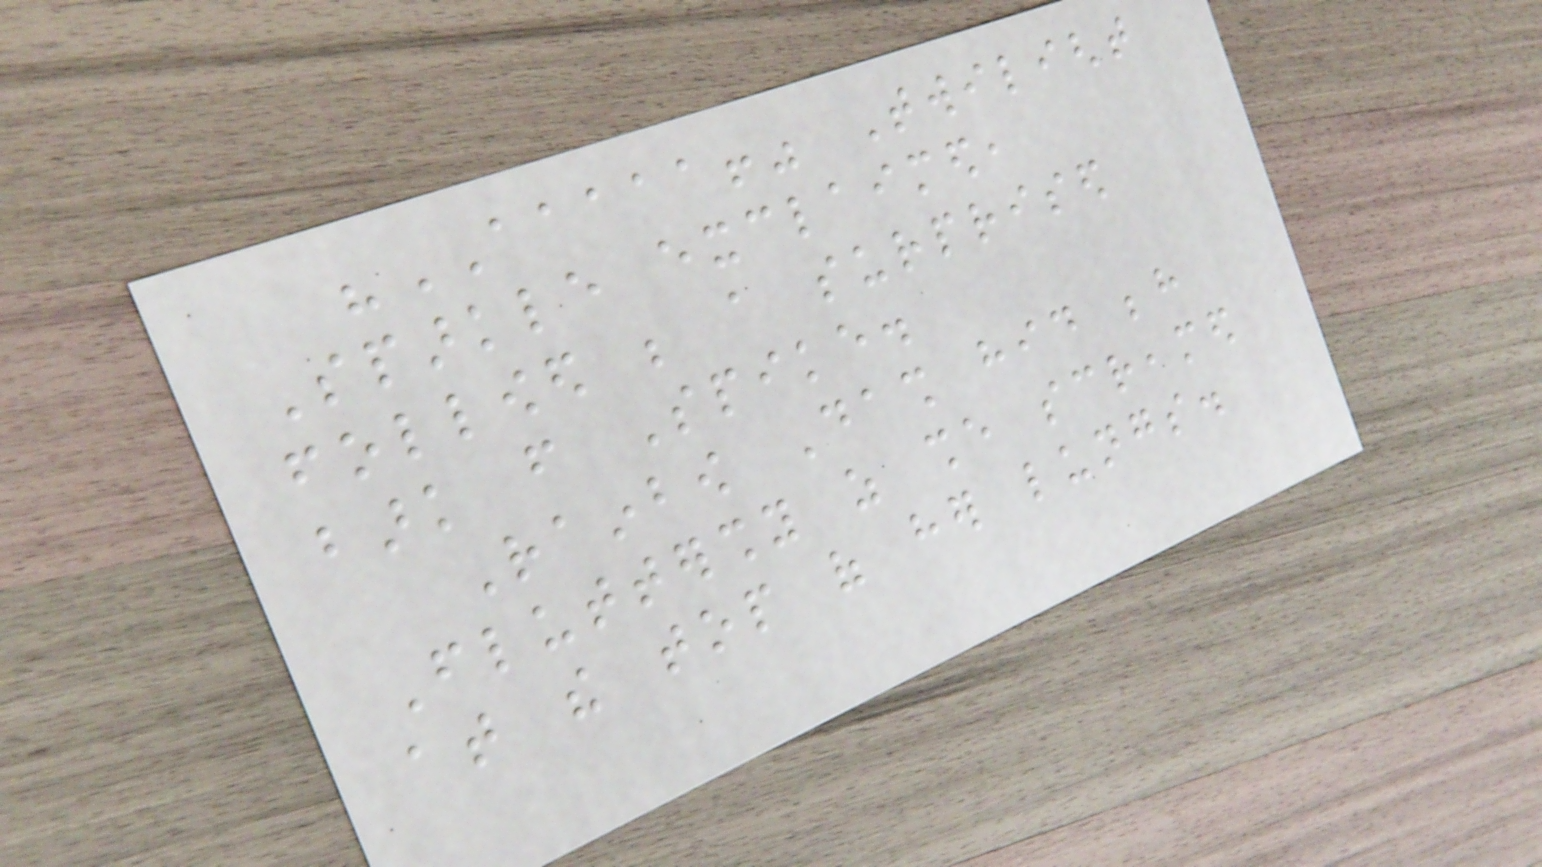"AAAAA!" Twilight
Sparkle exclaimed,
followed be a surprised
bark from Spike.
Rainbow Dash hid behind
Fluttershy as she screamed
at the top of her lungs.
